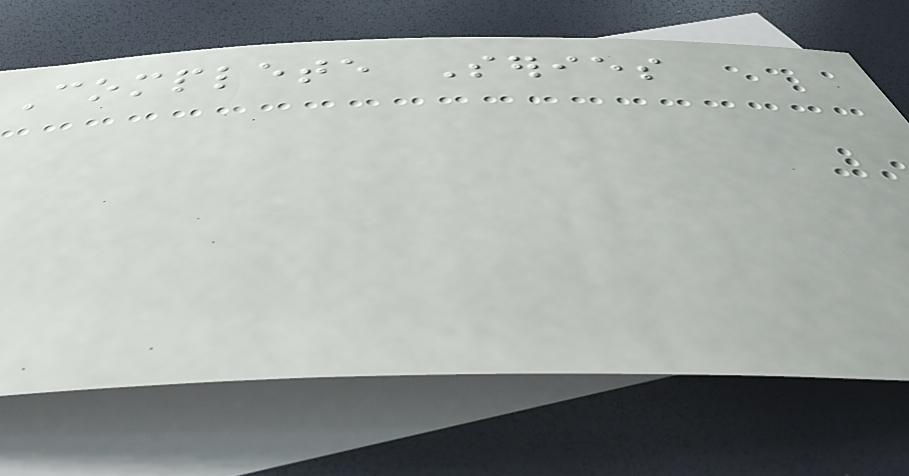Complete Series
